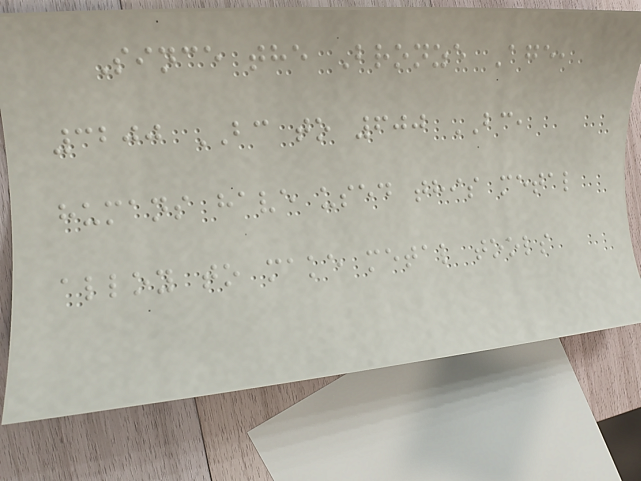Since the Bronze Age,
3200 BC to 600 BC,
humans have used this metal
alloy to make metal tools
